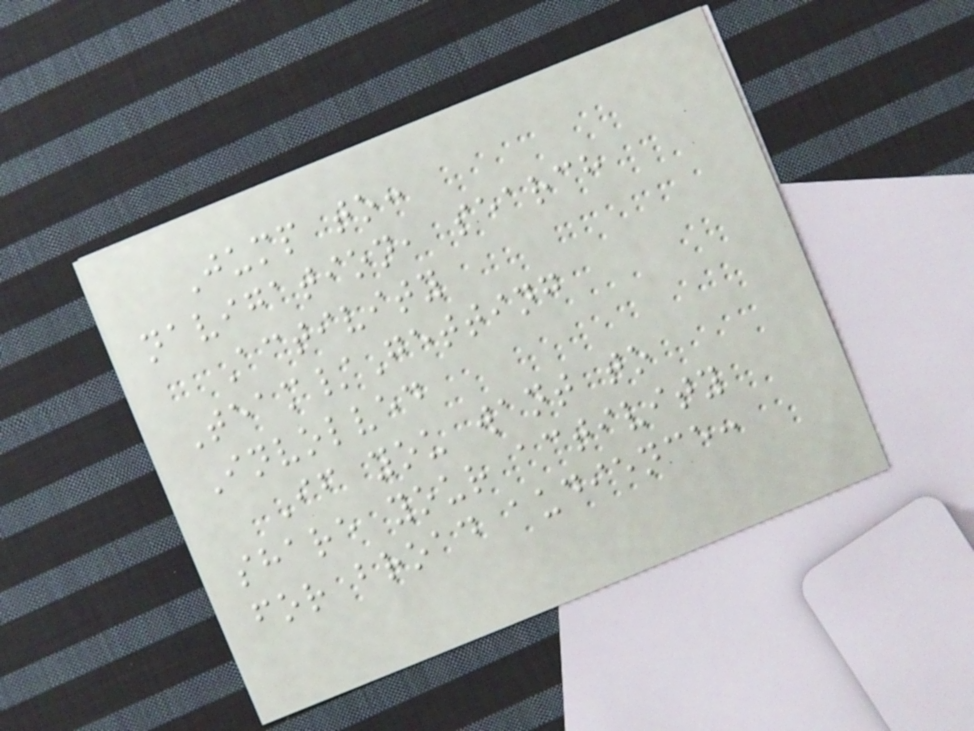Jump to:
navigation, search
Activity
Team/Getting
Involved
If you want to
share your activity
for broad audience:
